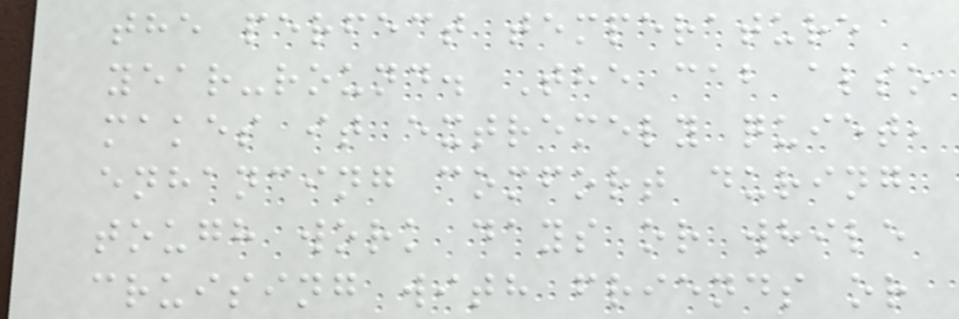the perfect temperature
year-round. The cab also
makes it extremely quiet,
enhancing comfort during
tough work days or while
cruising with friends or
